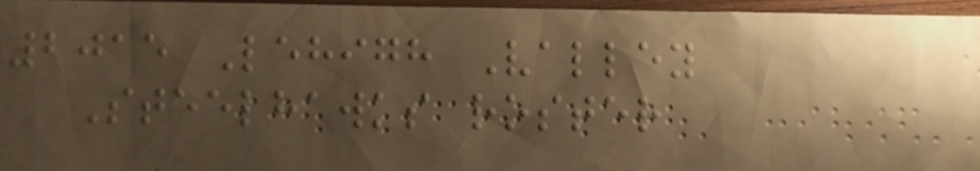2015 Lehigh Valley
Steelhawks roster
